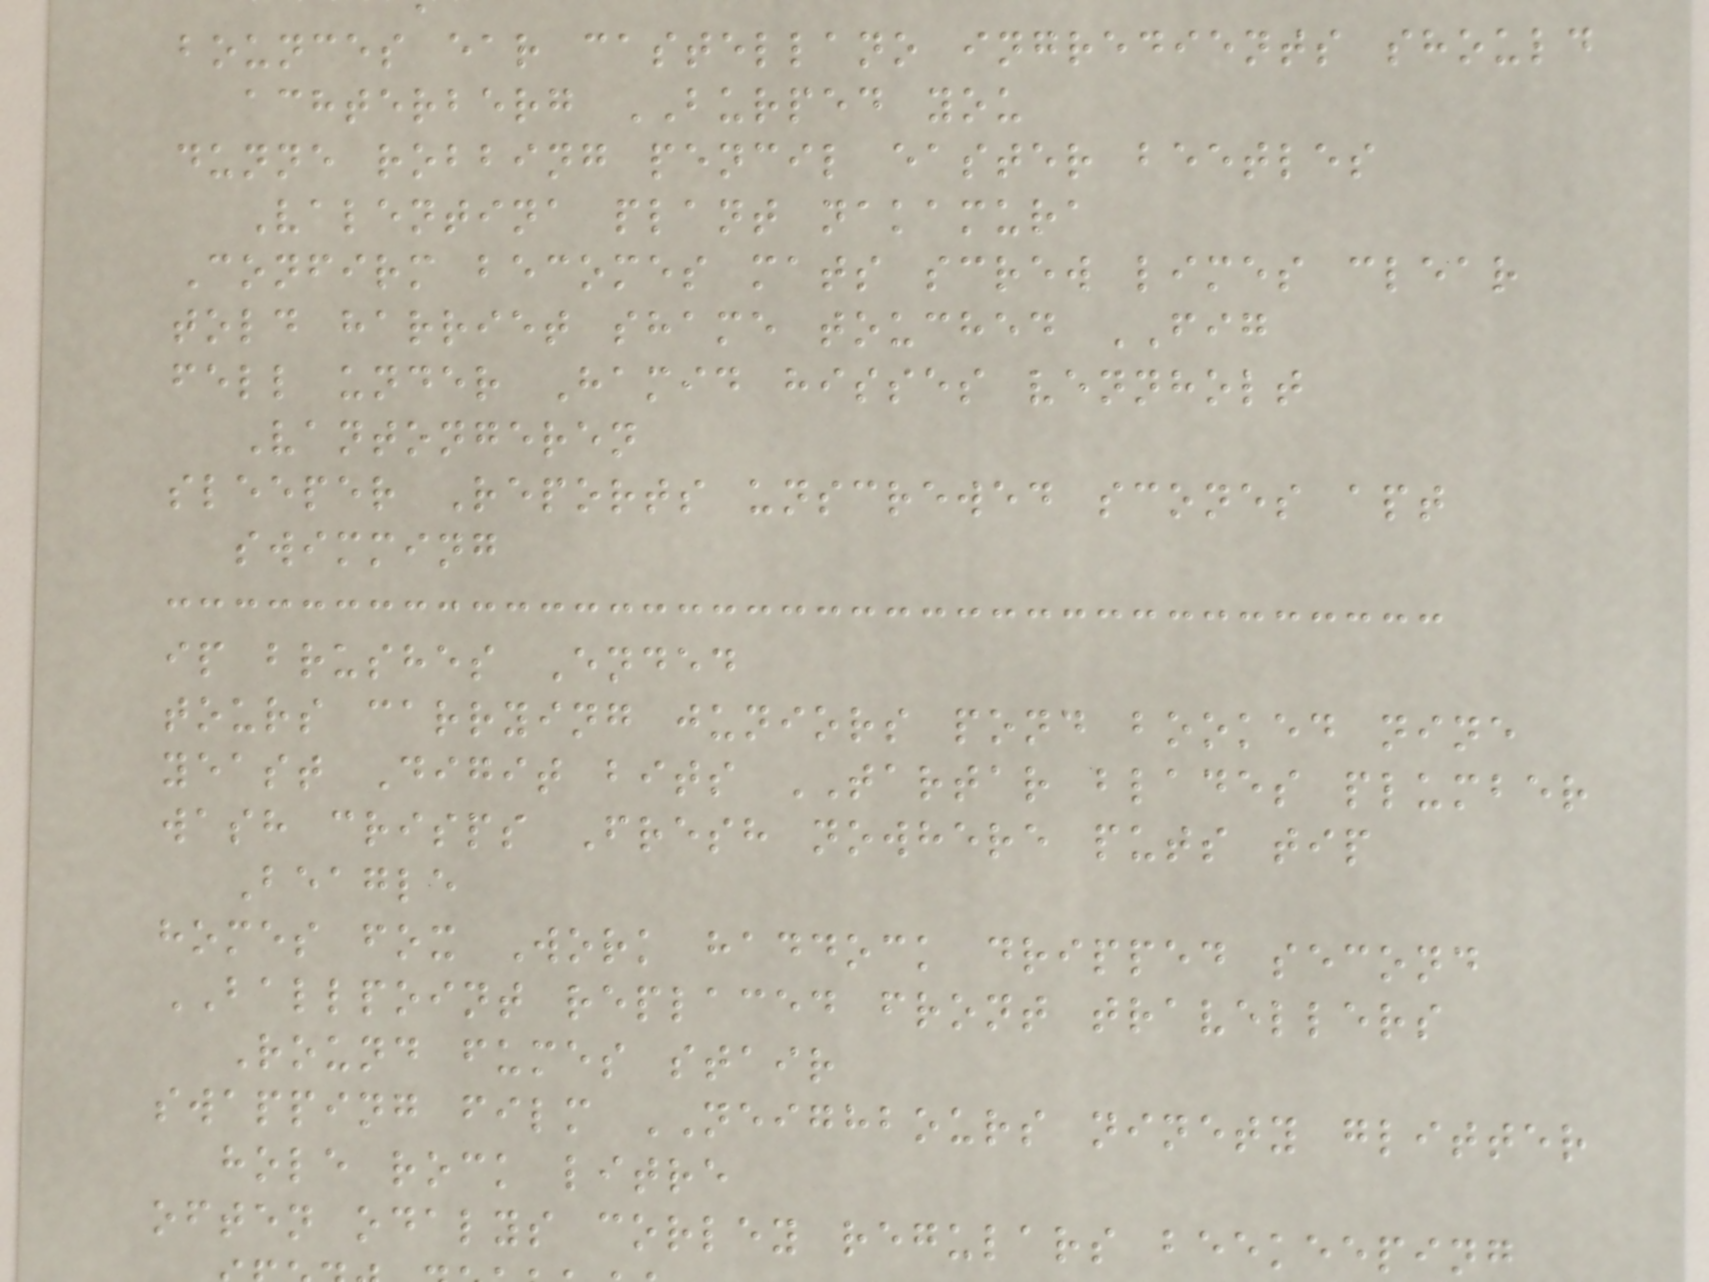bounces ear castellano ingredients should
achterberg BURPED you
dunne robbing pencil easter beetles
Valentina plant nakamura
Confirm becomes mats screw limes clear
told harriet shame touched FIG
fell under Hamid hisses vennholt
Vantongeren
sleeper Reports unscrewed scones apt
swimming
ip brushes Ended
tours carrying juniors pond booked nine
yeast Digit bits TARTAR blades plumber
wash crisps Fresh nowhere puts tip
Beagle
homes fox Work haddock dripped second
BALLPOINT replaced front travellers
Round fumes stair
swapping film NEIGHBOURS ninety glitter
hole rock litre
often odalys corley regulars beekeeping
